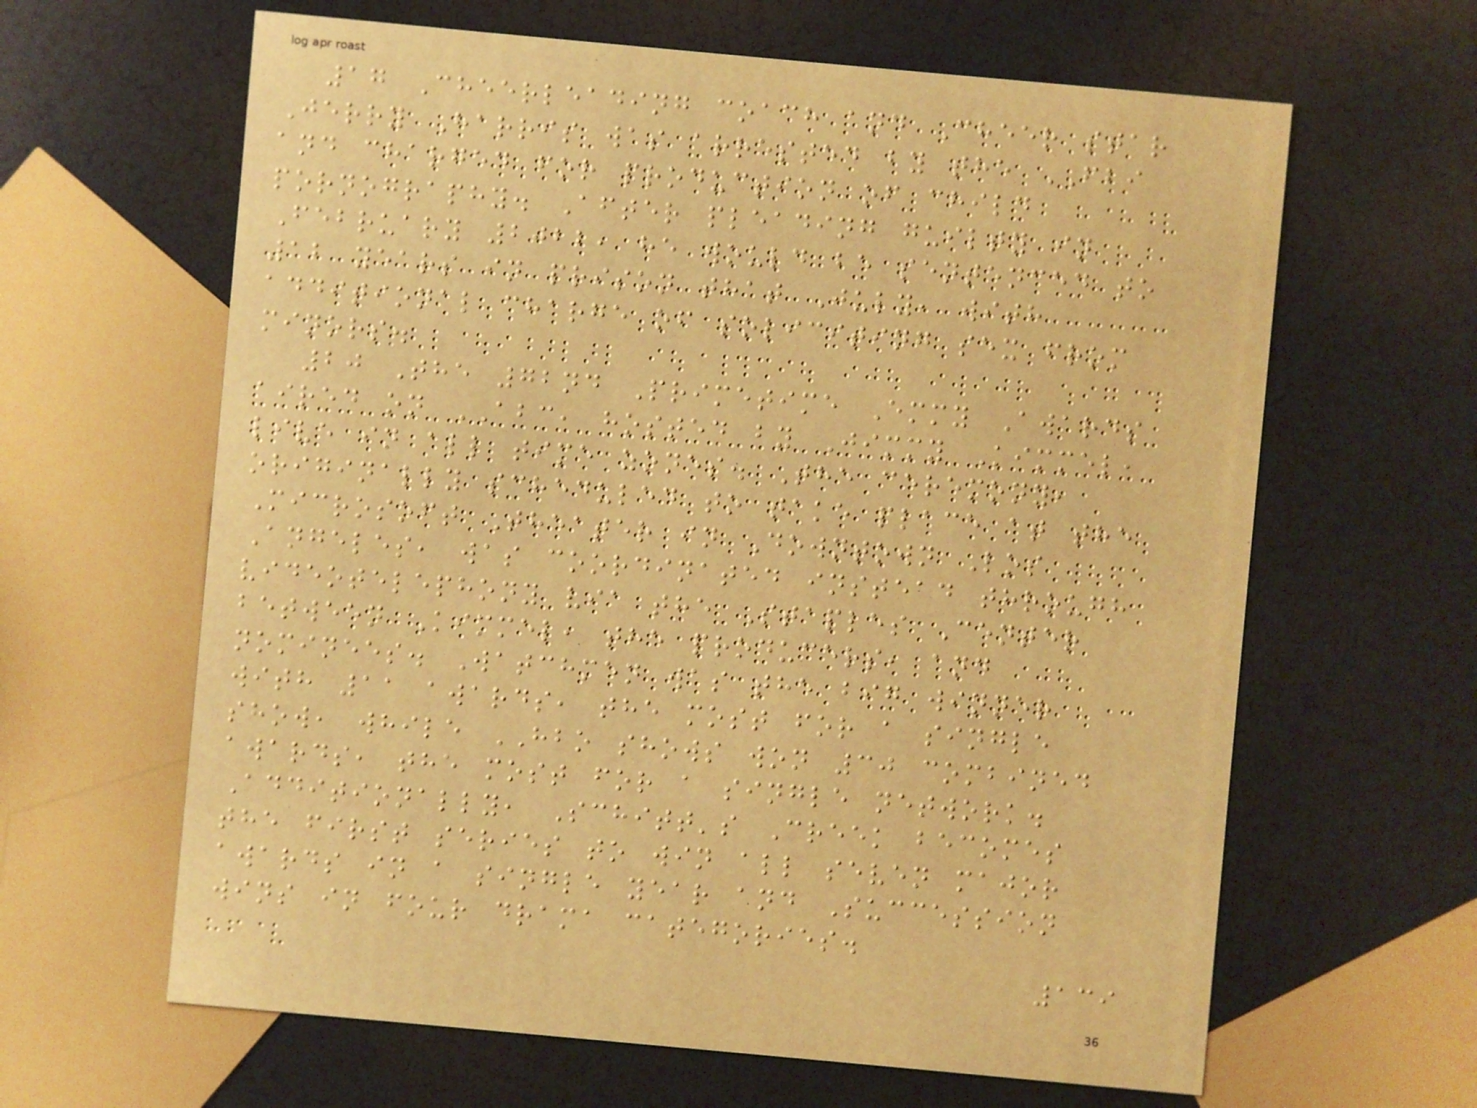17 Cheerleading coach and Cheer star
Jerry Harris was arrested by the FBI
and charged for production of child
pornography. After pleading guilty in
February 2022, he would be sentenced to
12 years in prison that July, with
additional charge of soliciting sex from
minors.
20 The 72nd Primetime Emmy Awards
aired on ABC, hosted by Jimmy Kimmel,
live in all time zones. The ceremony,
originally scheduled to take place at the
Microsoft Theater in Downtown Los
Angeles, was coordinated instead through
videotelephony via the Staples Center
between Kimmel, the producers, and
nominees. Watchmen was the big winner
with 11 awards, the most for a single
show, while HBO shows won 30 combined
awards, the most for a single network.
Additionally, Schitt's Creek becomes
the first series to win all seven major
awards in a single year and Succession
wins in four drama categories.
139
